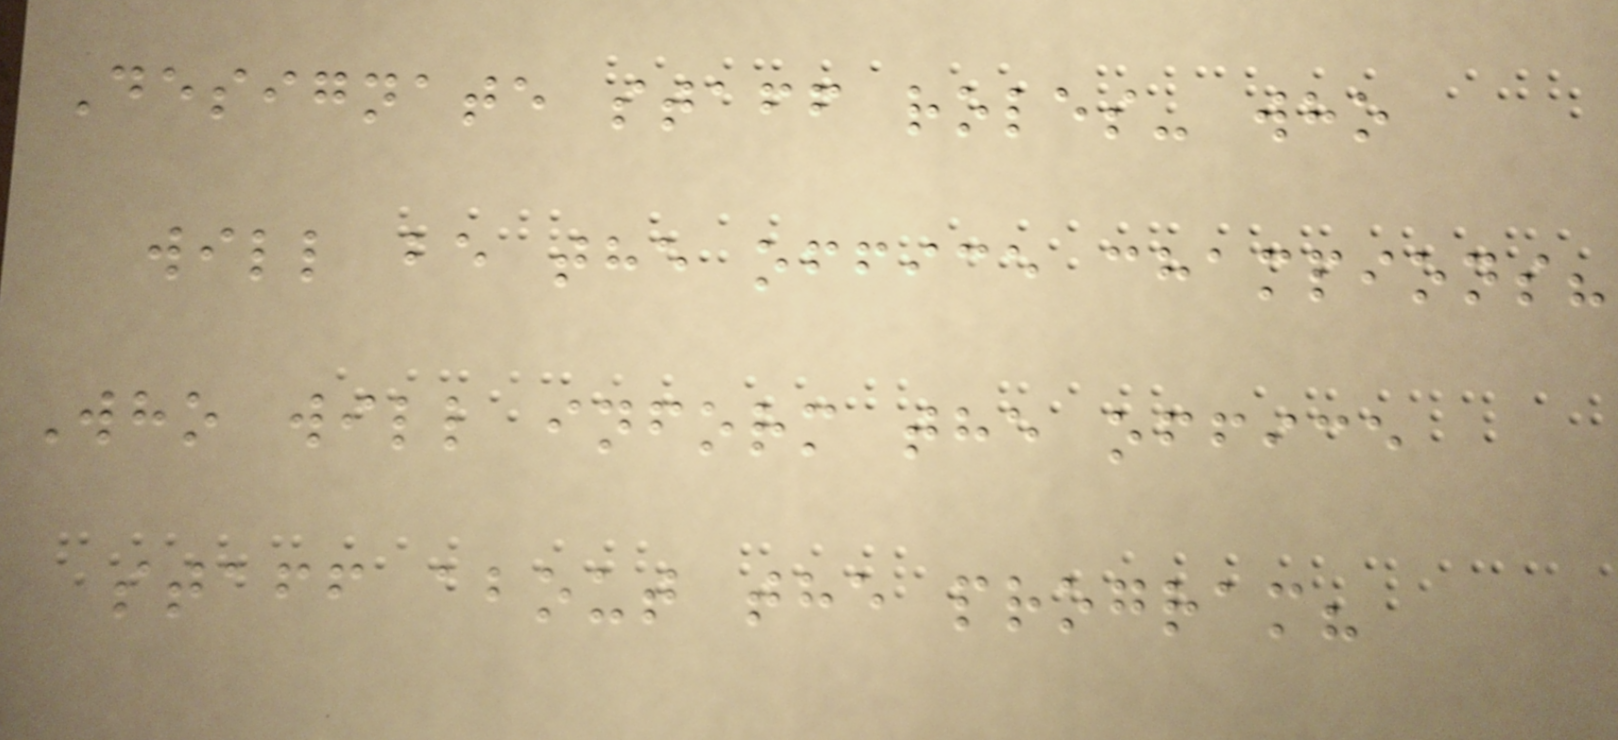Designate staff roles- who
will be the office champions?
Who will inform the office
staff about the program?
